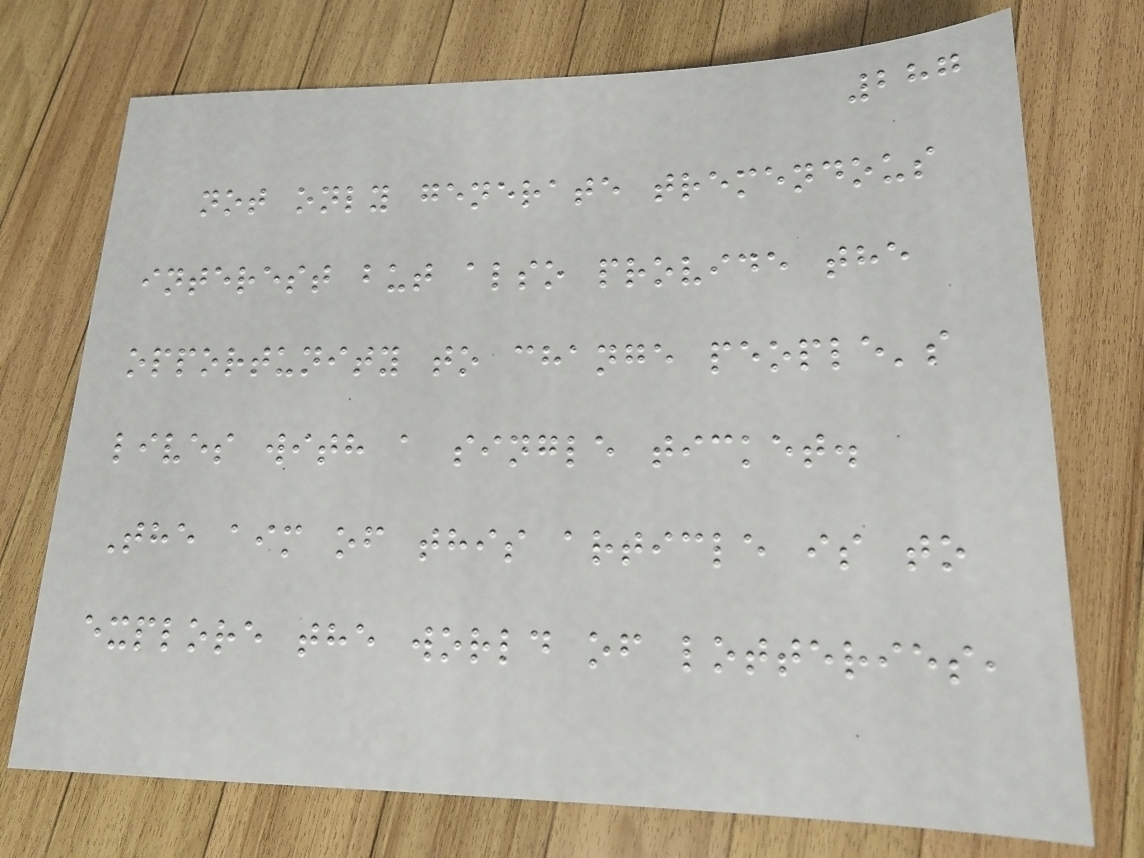287
not only generate tremendous
interest but also provide the
opportunity to change people's
lives with a single ticket.
The aim of this article is to
explore the world of lotteries,
